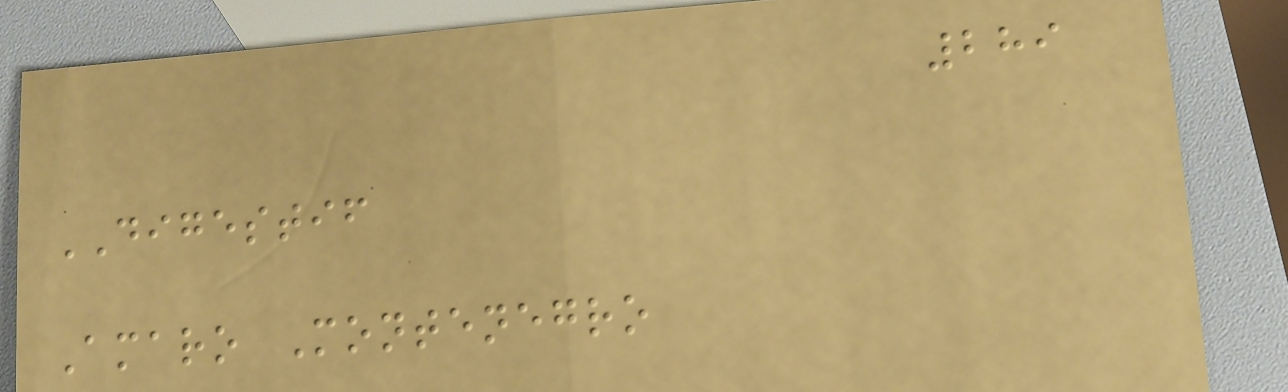289
DIGESTIF
Amaro Montenegro
